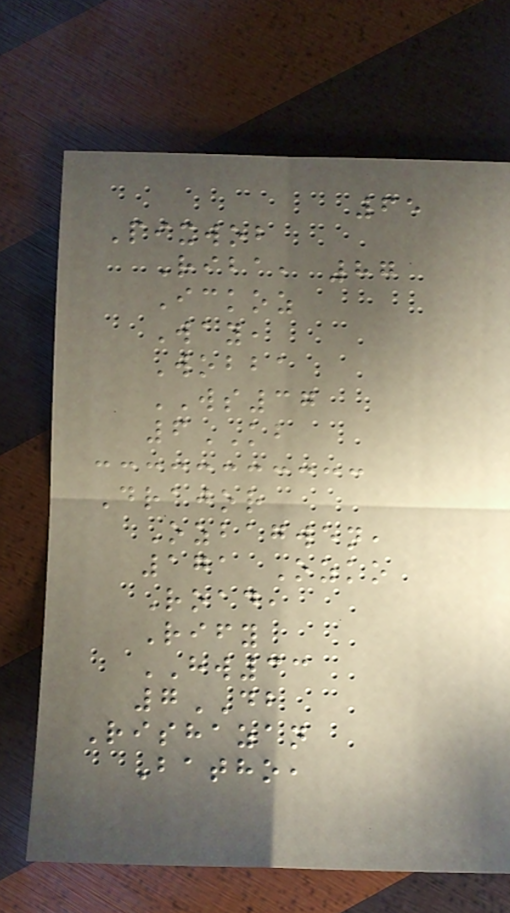65
Pixwob
Riba, 87
Ickoz
Way,
Wobba
WS37
6KB
Drajor
Ozbagwen,
171 Ozko
Road,
Rify
HW33
7DB
Rishazan
Batho,
